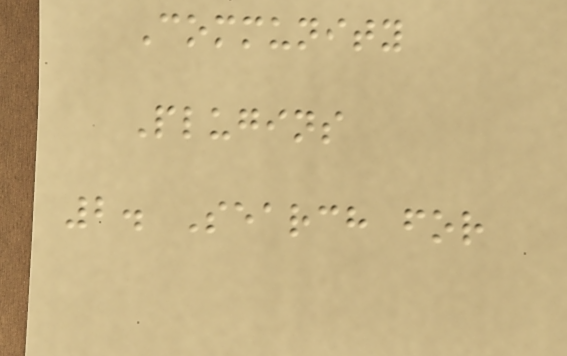Community
Plugins
2. Search for
